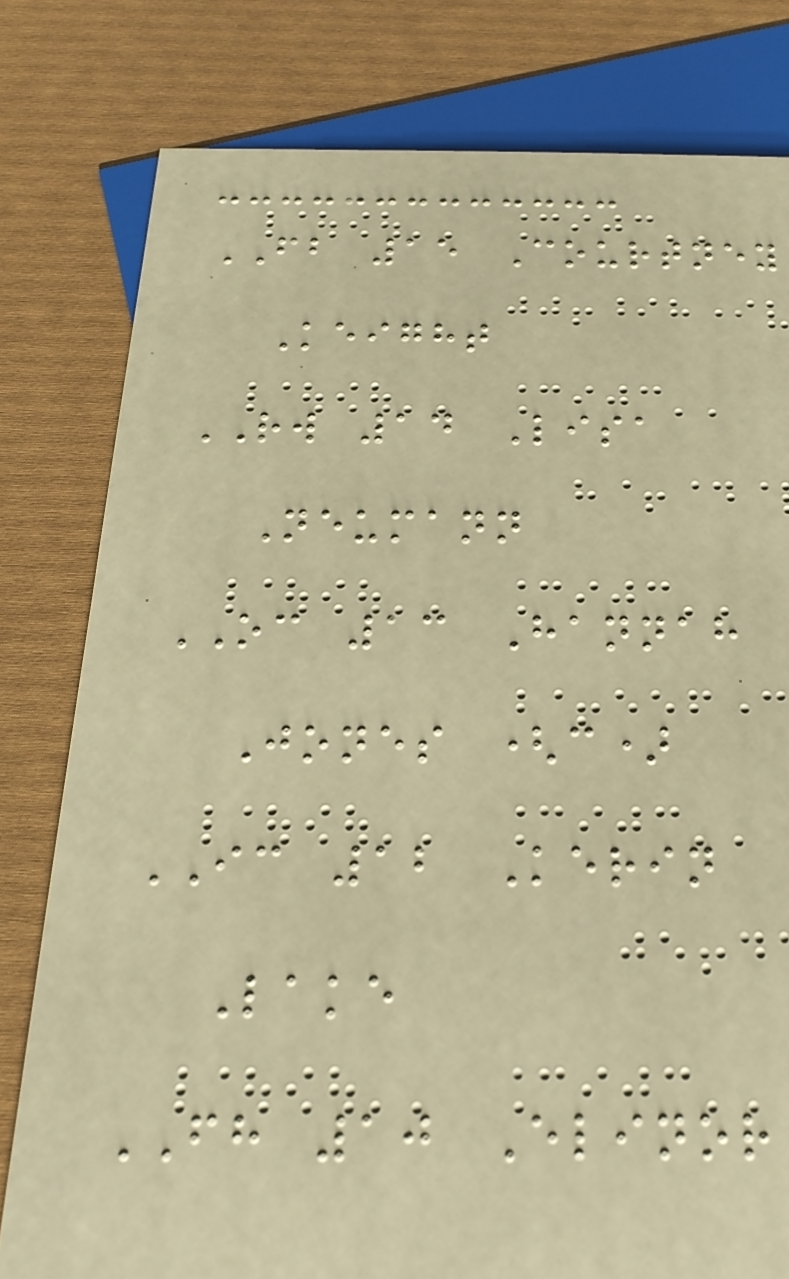FB 15 Courtney
Keight
RW 14 Lisa
Neumann
OC 13 Hannah
Jones (c)
IC 12 Kerin
Lake
FH 10 Elinor
